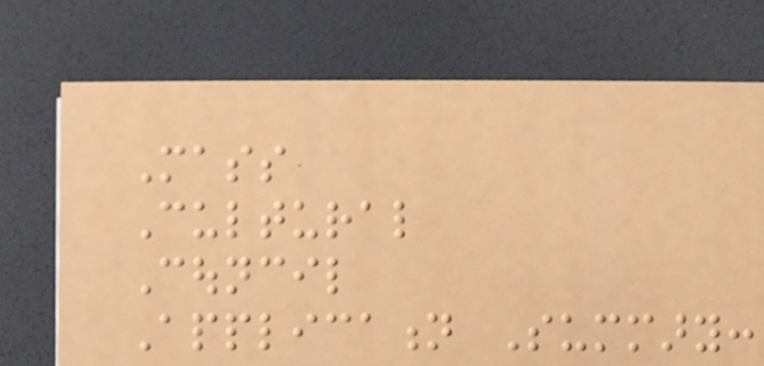Mass
Cultural
Council
Application Summary:
